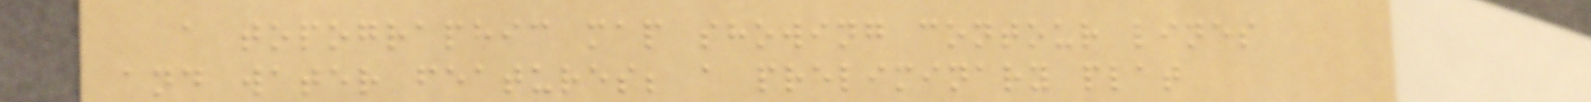a topographic map showing contour lines
and water features; a preliminary plat
